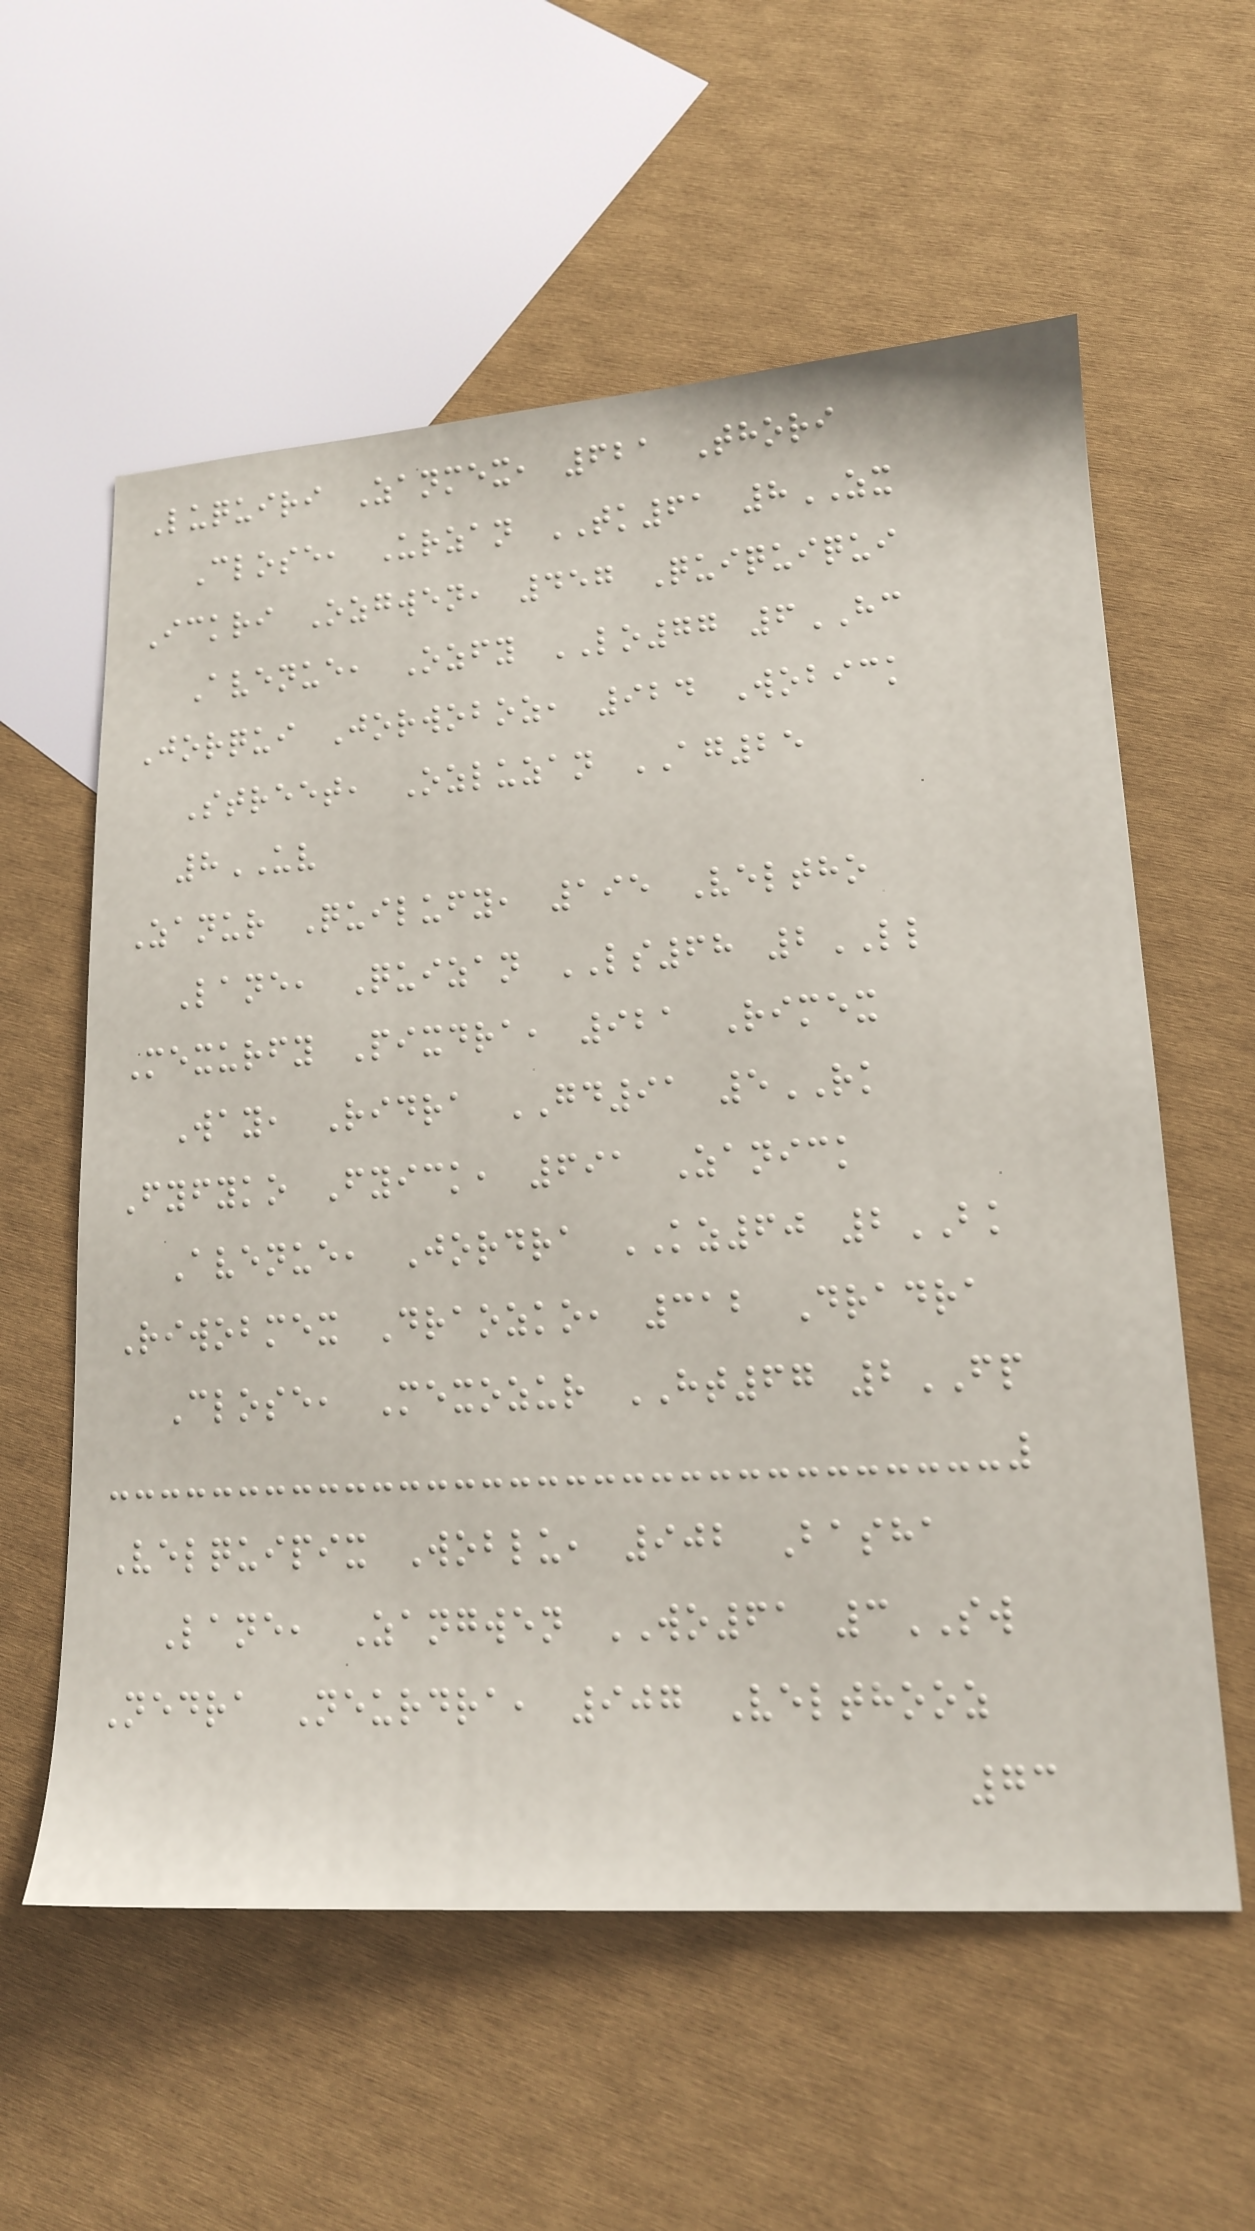Luquiri Zanmex, 621 Thori
Close, Urzan TK61 8ZX
Ickri Ozgwen, 457 Quiquiqui
Avenue, Ozfy LO77 6HC
Jorqui Jorwoboz, 924 Wobick
Street, Ozluzan AG25
8UV
Zanur Quilufy, 195 Veltho
Lane, Quizan LS68 2LL
Mexurfy Pixdra, 921 Rimex
Way, Ridra GD91 5RK
Fyfyko Fyick, 691 Zanick
Avenue, Jordra KZ60 2BK
Riwobmex Draozko, 312 Dradra
Close, Mexozur HT67 2FP
Velquipix Woblu, 902 Basha
Lane, Zangwen WO61 3SW
Nedra Neurdra, 907 Velthooz
73
